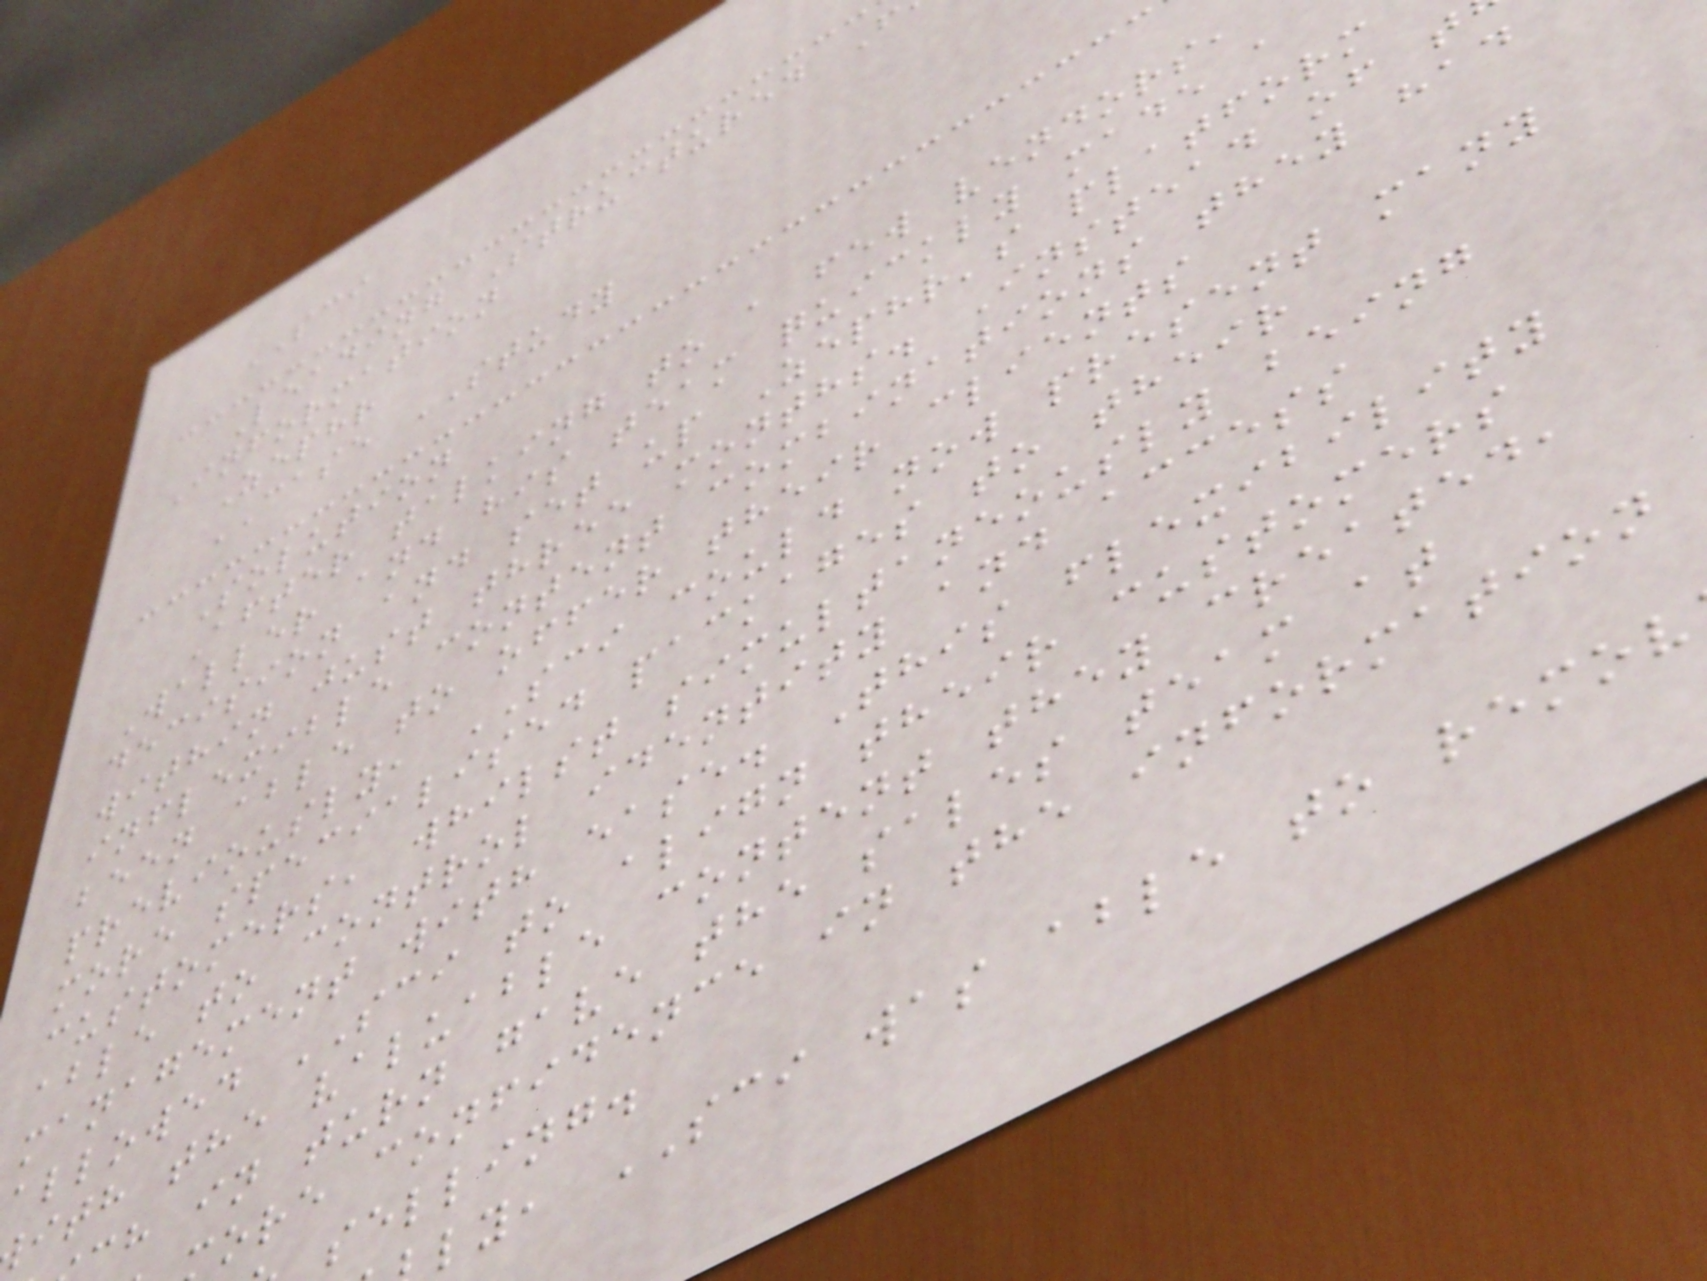SCI
Leading Structured F
Information
Zephr
CASE STUDY
Solution
After talking to a few vendors,
Waller and his team quickly made a
decision and set up Zephr's platform
within just three months. Instead of t
inflexible content combinations they had
been able to offer their clients
previously, SCI could now present many
more specialised packages to their
customers, whilst simultaneously being
able to control identity and access
management with ease. This flexibility
allowed SCI to align their customers
ith the valuable content they created,
h in turn gave the sales team at
ore confidence in the information
selling.
ly, SCI was able to remov
